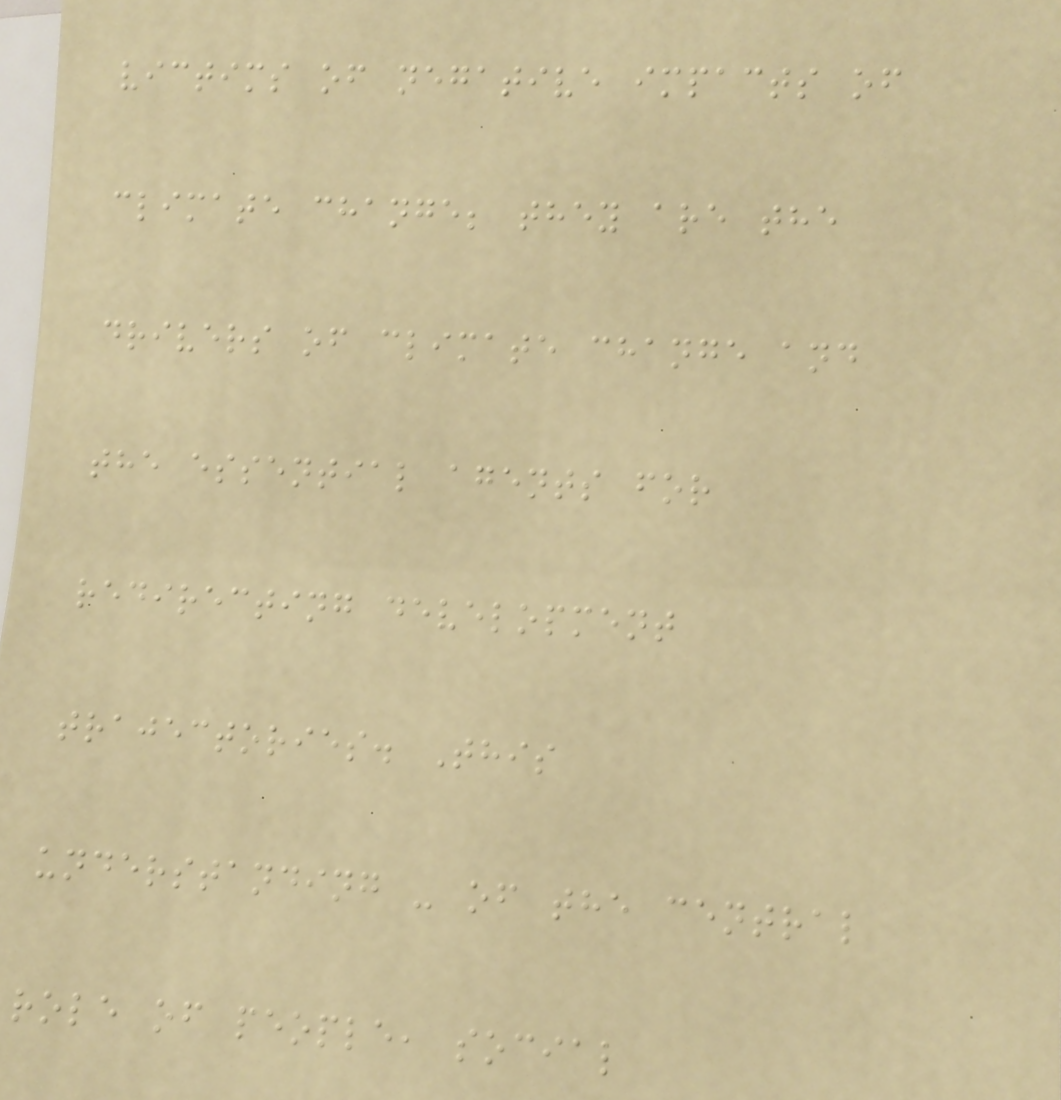victims of negative impacts of
climate change; they are the
drivers of climate change and
the essential agents for
redirecting development
trajectories. This
understanding - of the central
role of people, social
